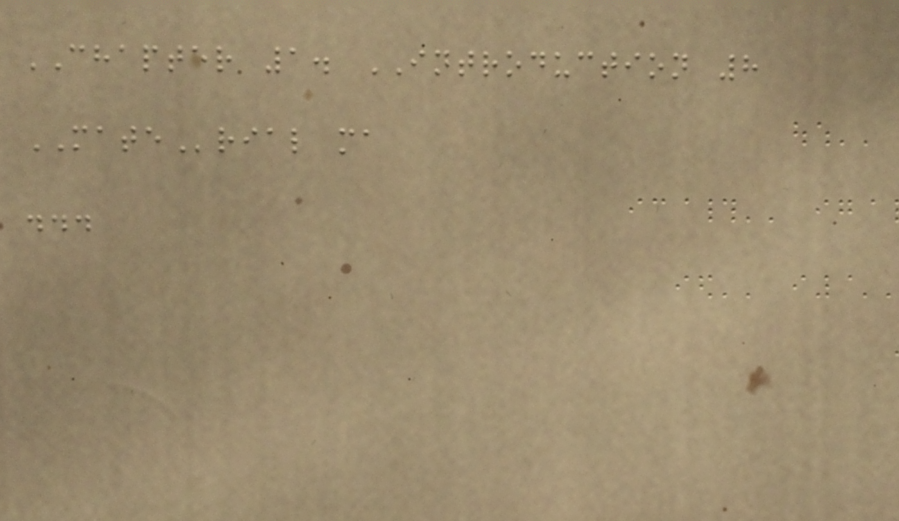CHAPTER 1. INTRODUCTION 8
MATErial ma
...
